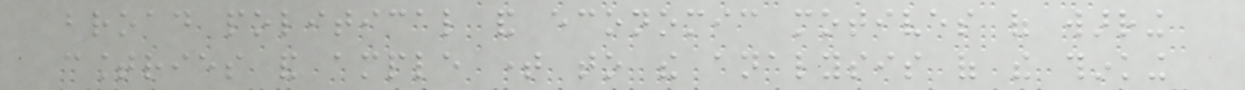broad political and economic motives of warring
countries and ample time to the analysis of the thinking
